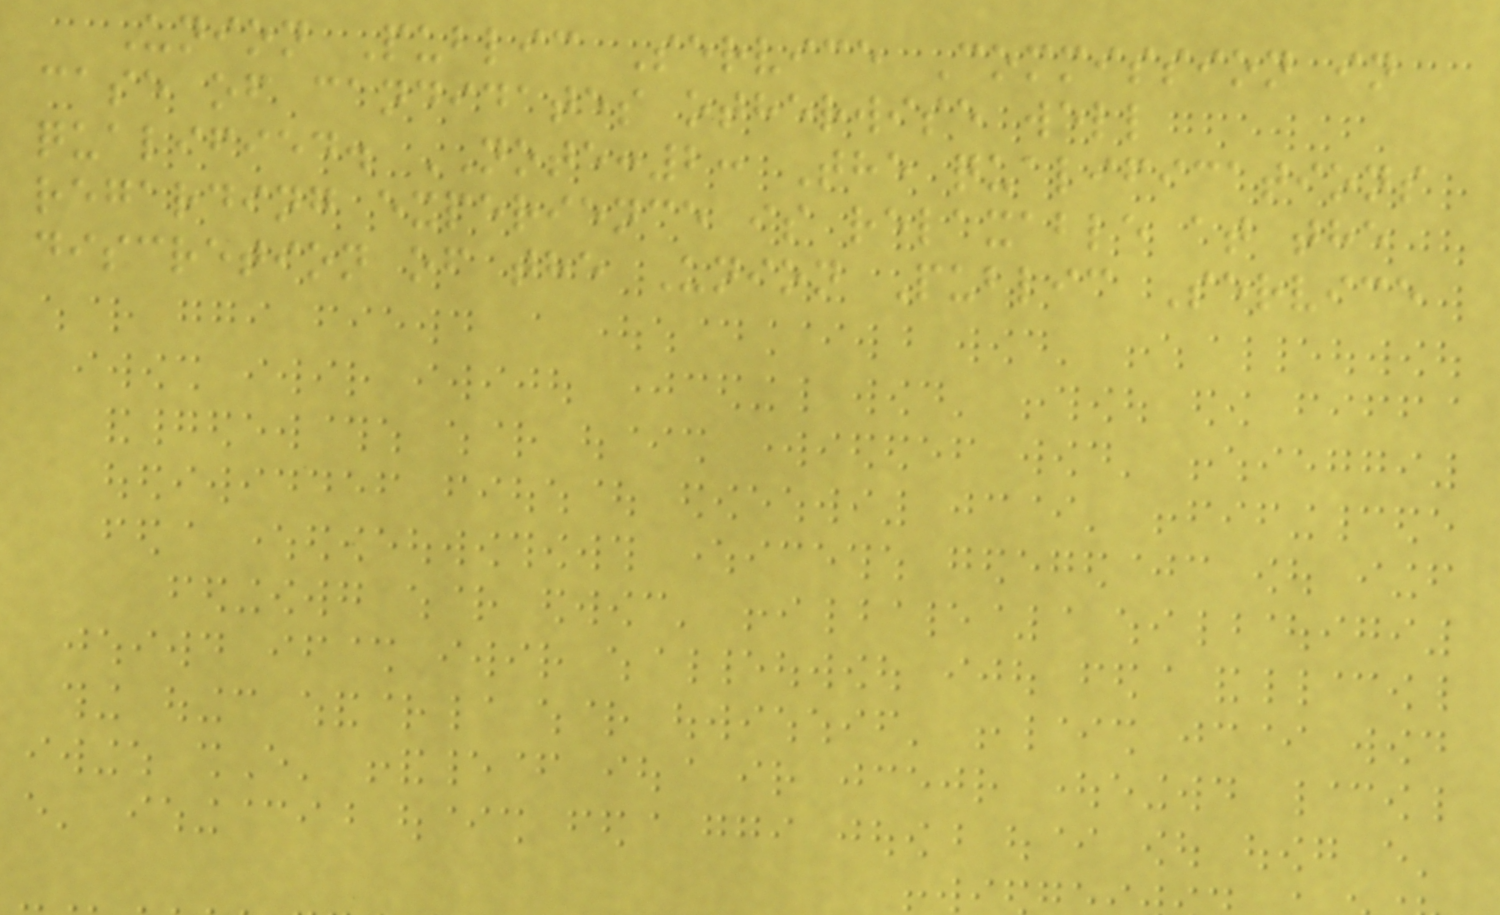Union Public Service Commission in
case of candidates otherwise well
qualified. NOTE:2: The qualifications
regarding experience is relaxable at the
discretion of the Union Public Service
